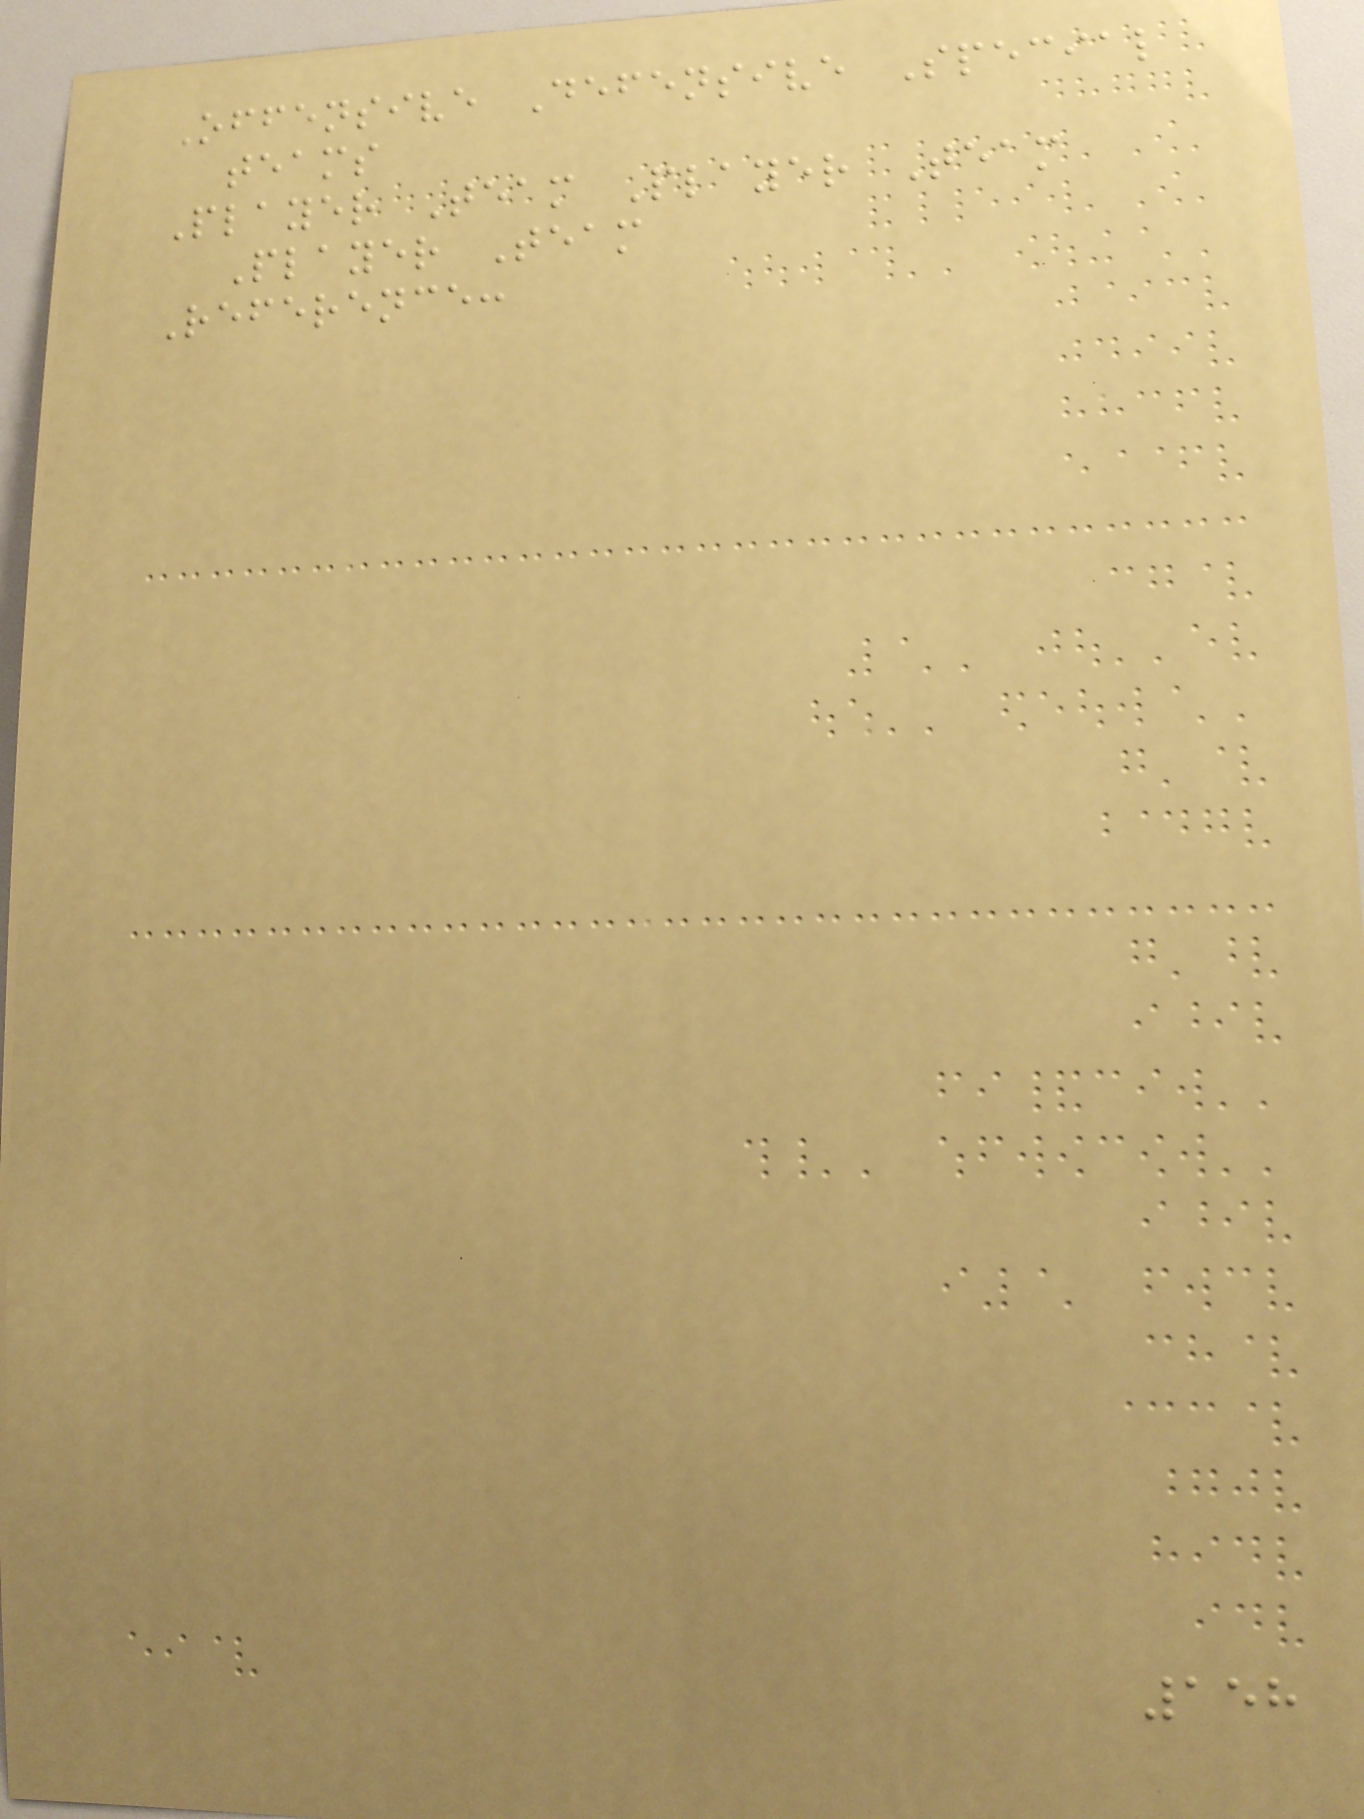Offensive Defensive Special
teams
Player Team Player Team
Player Team
Reference:
158
